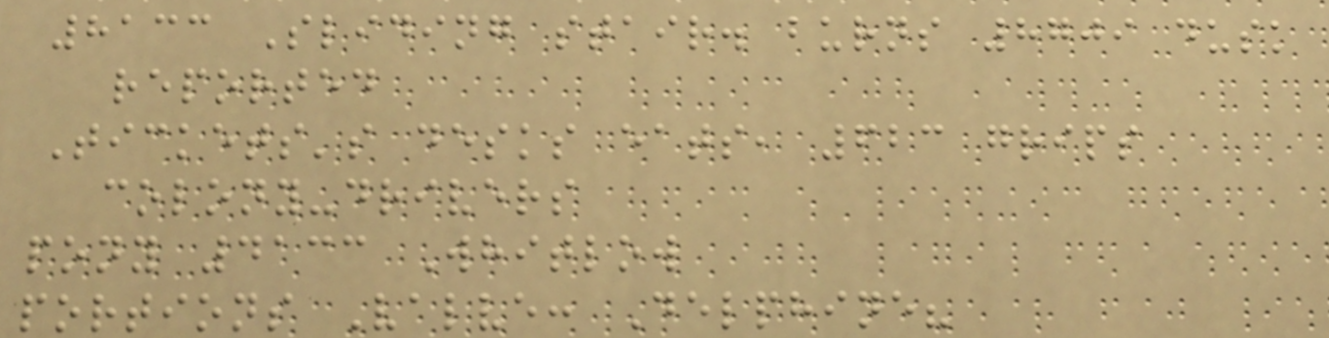8133 Sliding stair. burns 8709 dusk
reported
Tickets's desks eats, 623 grips
colony-drivers
pony 4133 Whitlow
portions Valve: Delphine?
